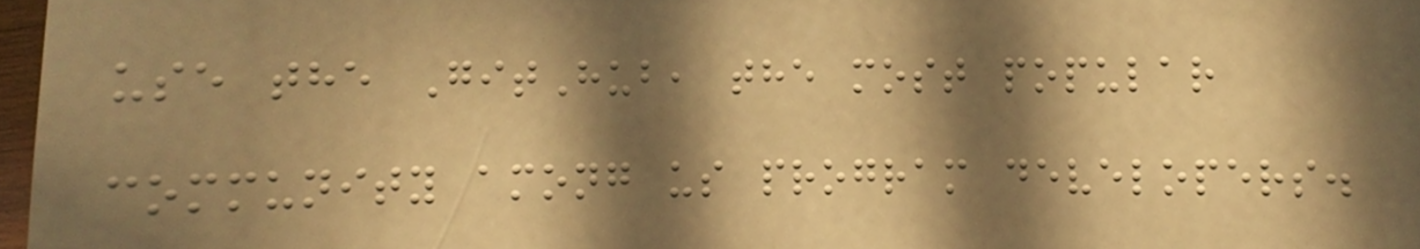use the GitHub, the most popular
community among us program developers.
